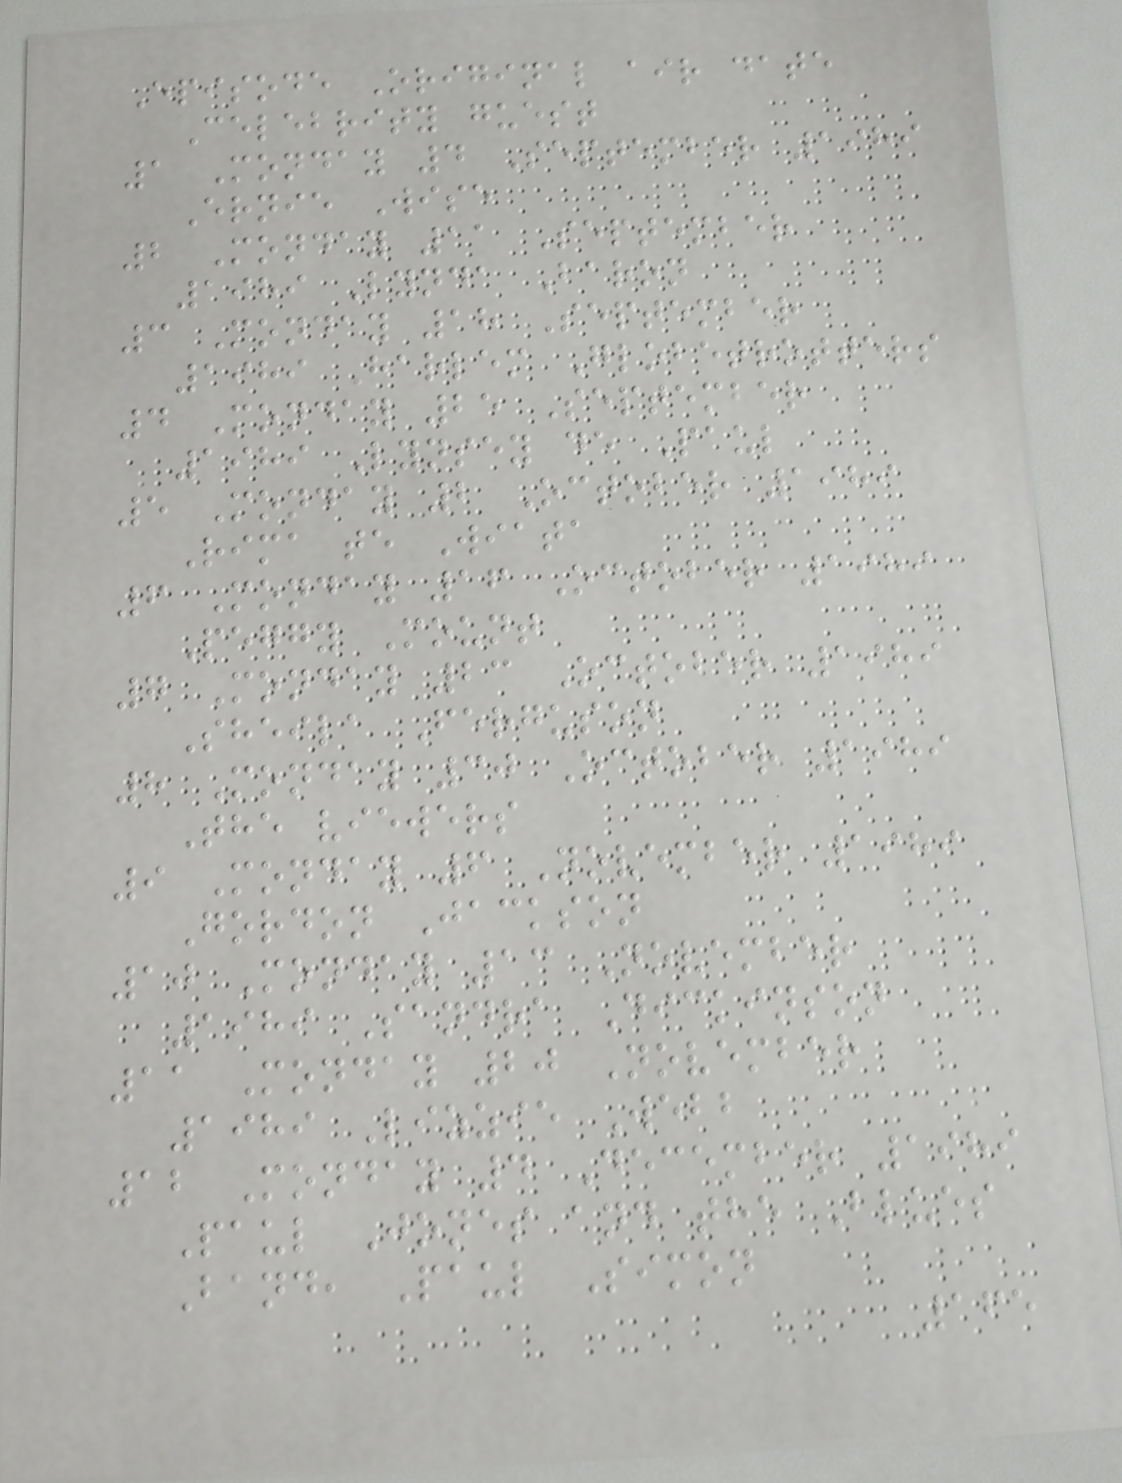Episode Original air date
Celebrity guest
1 Monday 4 September 1989
Ernie Wise
2 Monday 11 September
1989 Lynda Baron
3 Monday 18 September
1989 Harlem Globetrotters
4 Monday 25 September
1989 Lynsey de Paul
5 Monday 2 October 1989
Rima te Wiata
6 Monday 16 October 1989
Peggy Mount
7 Monday 23 October 1989
Sheila Ferguson
8 Monday 30 October 1989
The viewers
9 Monday 6 November 1989
Gordon Jackson
10 Monday 13 November
1989 Sandra Dickinson
11 Monday 20 November
1989 Lizzie Webb
12 Monday 4 December 1989
Paul Jones and the Blues
Band, Paul Simon
165
